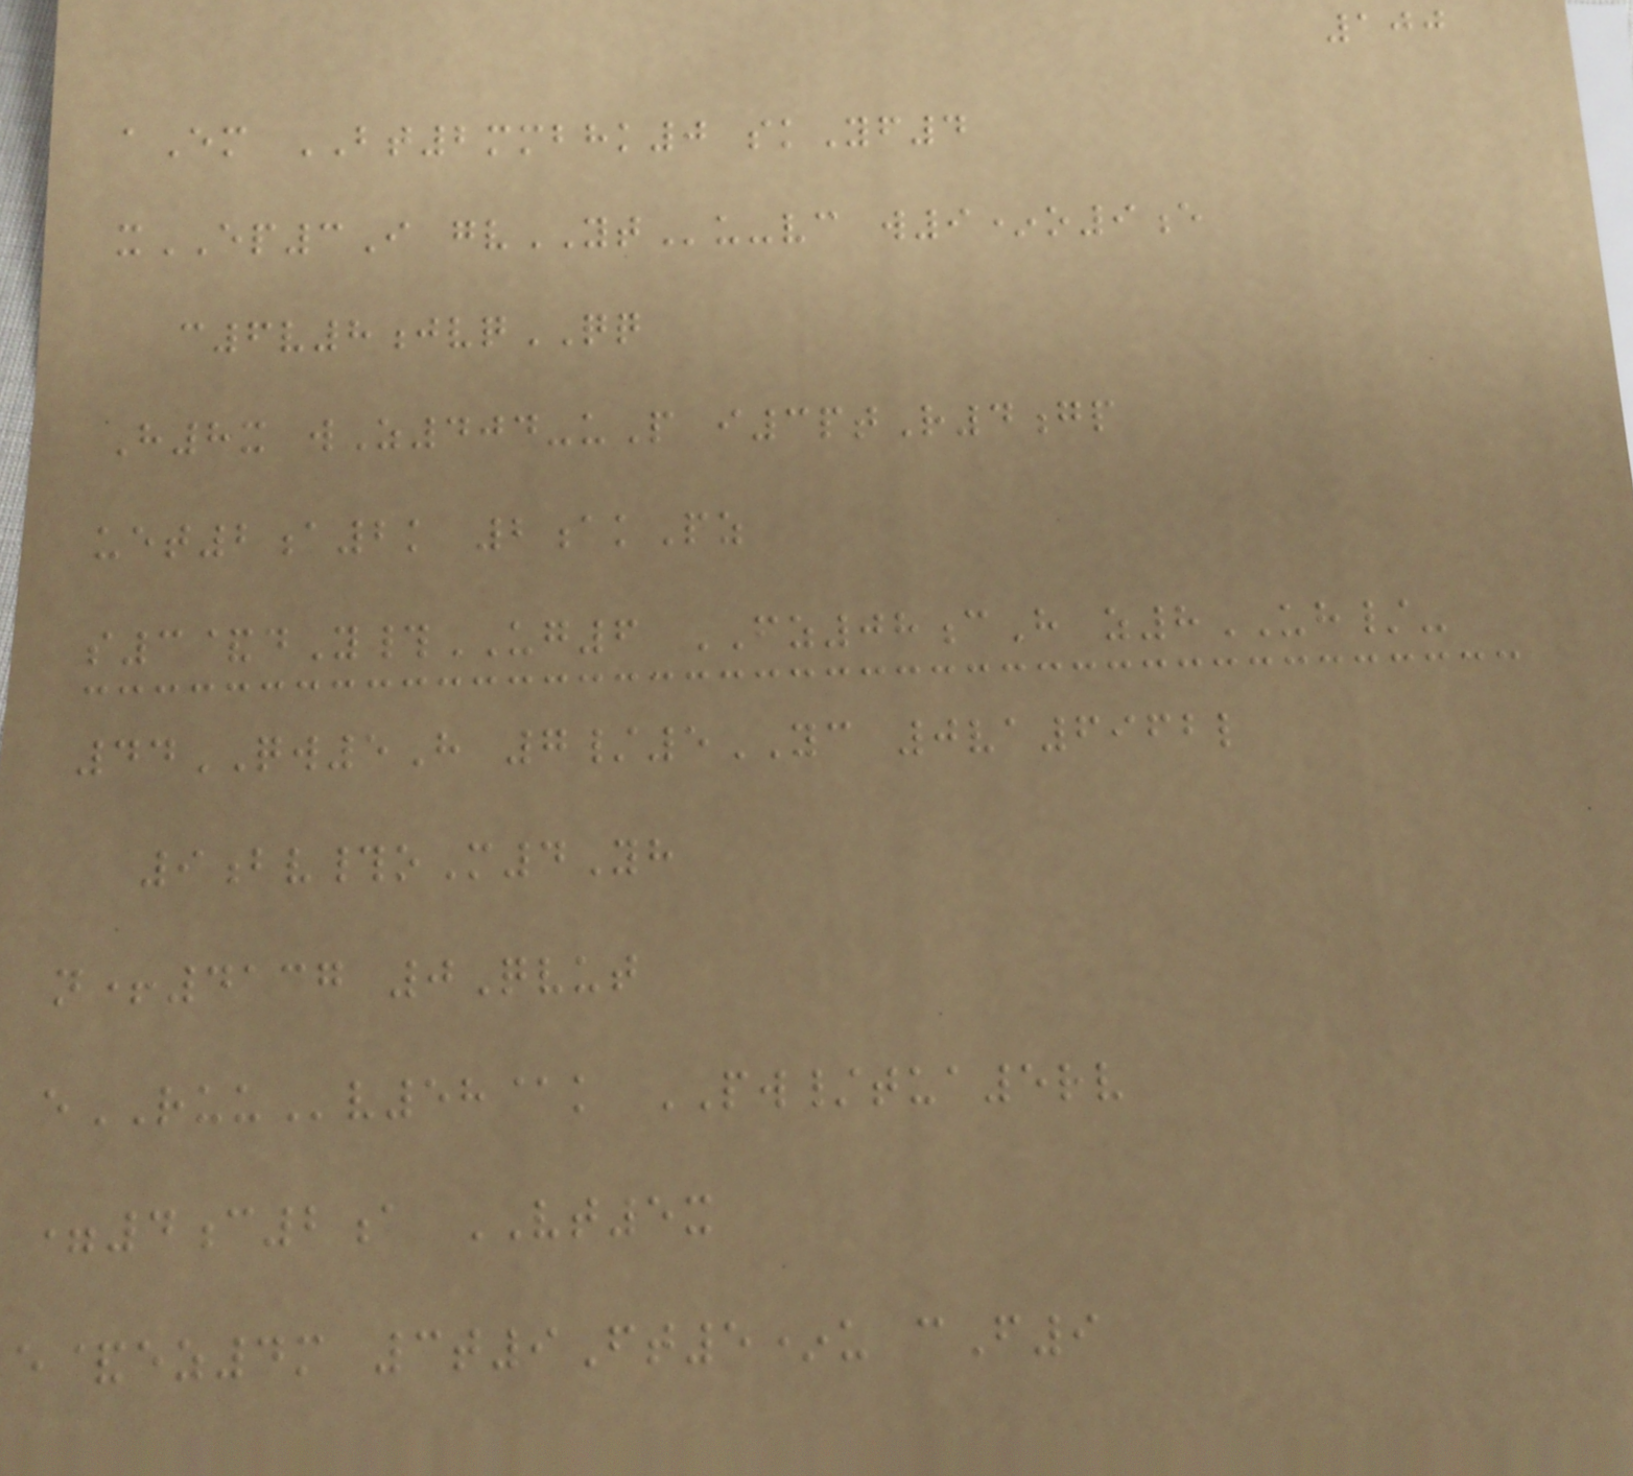100
aEm BT2mmbhk0 skYf4
xEP3I gvYTu-vc w9*o9e
c6v8jvqQQ
H8x wZ404-uP i3ptR4gp
uet2a2k 2akPz
s3&dY#UG6 FZ08cH z8UH/-
44QW5H 7/5YC 0va6962l
9bv#oM4Yh
n+4137 0Qvut
eRUUv58@k PW/tua5rv
=4c2a VT5x
e&ez4m 3t9Ft5*u cF9
